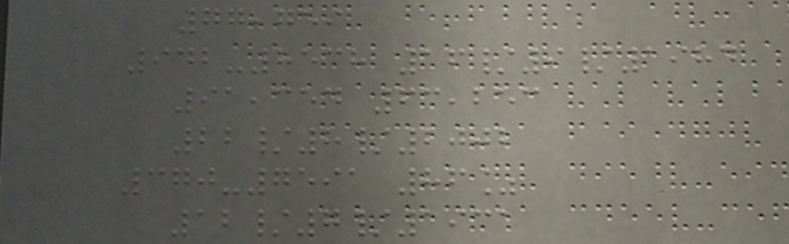77,759
942-8538 16/9/1984
91,354 63,253
22/8/2002
370-7591 86%
12/7/1931
